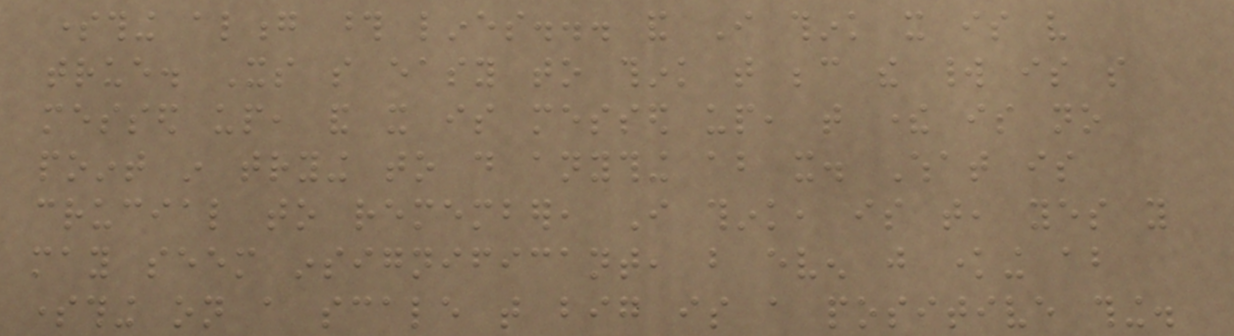something along those lines... and I think it is very
true. Its so easy to think that because the world is so
messed up, and it is messed up, that there is no
point in trying to do anything about it. What is
crucial to remember, I think, is that, yes you
may seem insignificant, but even just knowing about
something on a scale that big is a positive thing.
